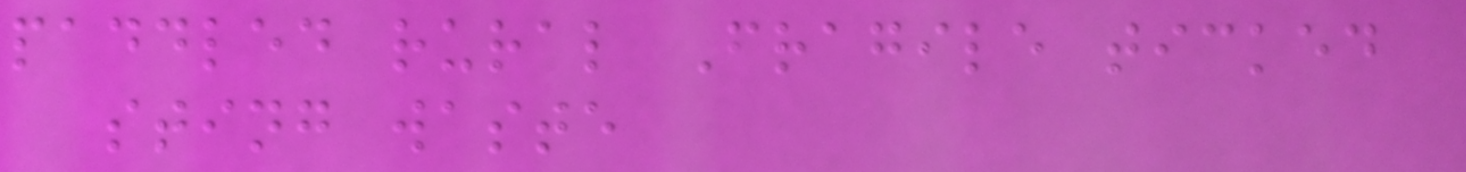paddled rural Fragile ticked
sting waste
